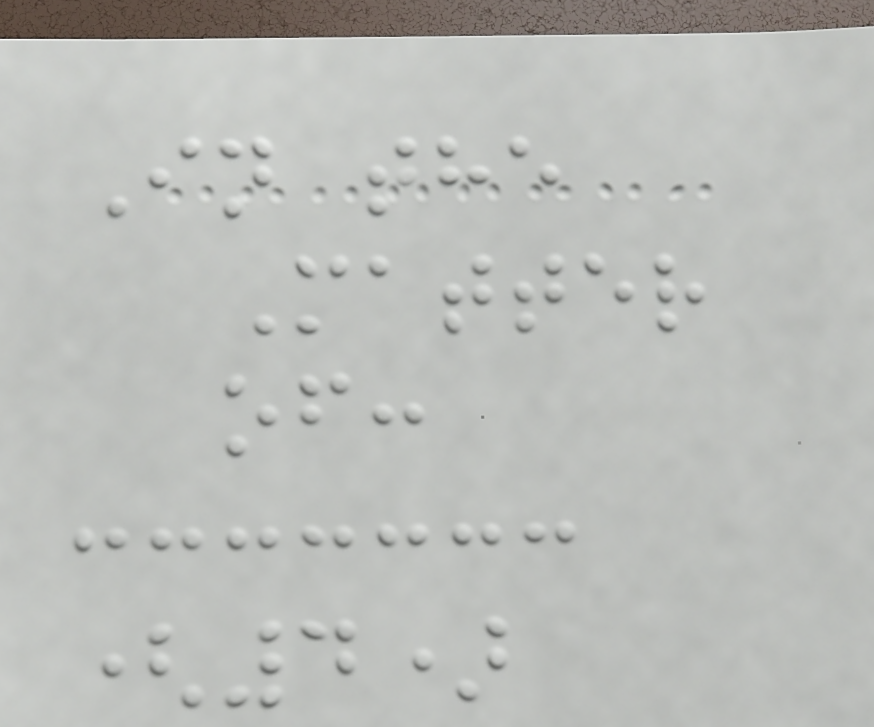In the
Matter
of:
(4)
